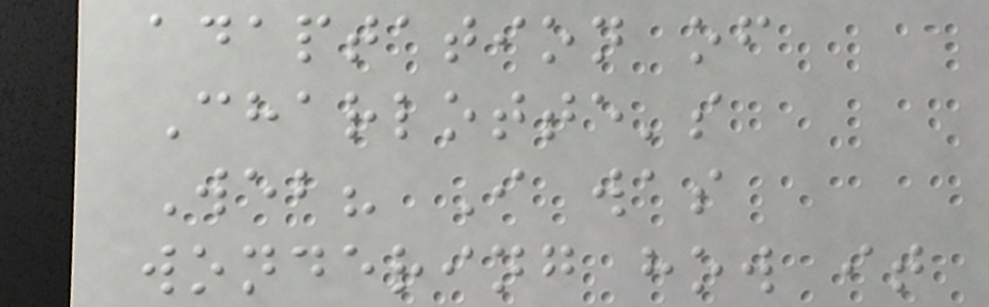adaptation of
Charlotte's
Web? I was
wondering how it
